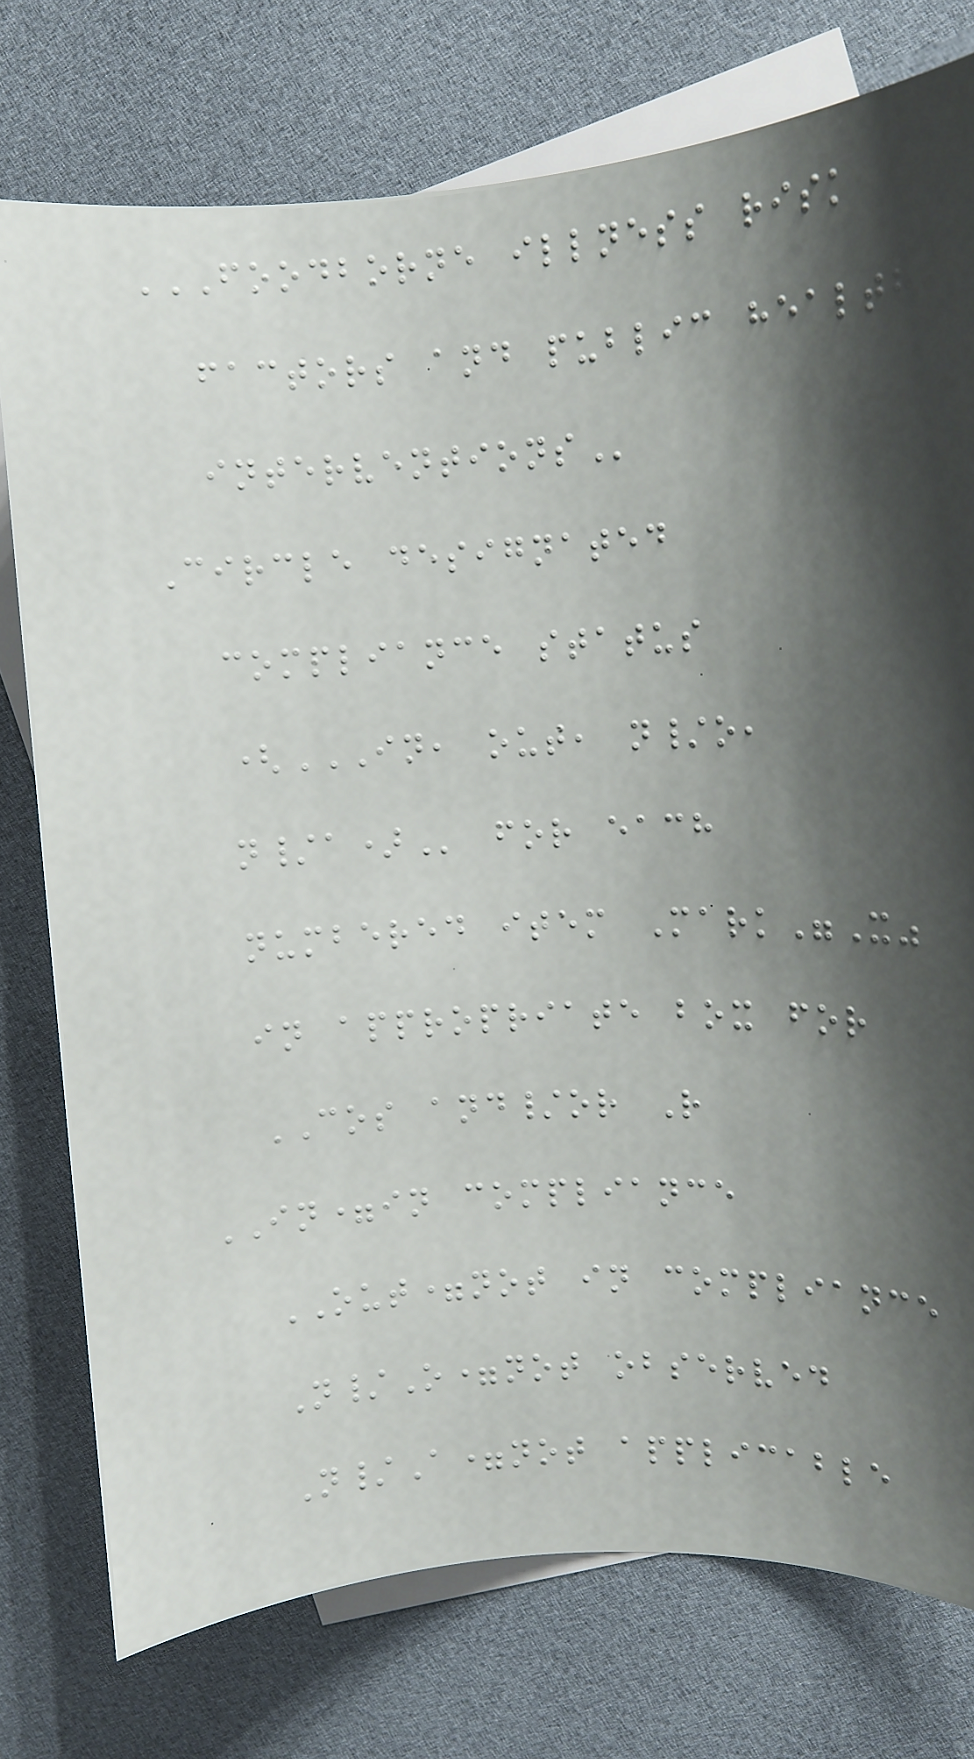FOODBORNE ILLNESS RISK
FACTORS AND PUBLIC HEALTH
INTERVENTIONS
Circle designated
compliance status
(IN, OUT, N/O,
N/A) for each
numbered item Mark"X"
in appropriate box for
COS and/or R
IN=in compliance
OUT=not in compliance
N/O=not observed
N/A=not applicable
